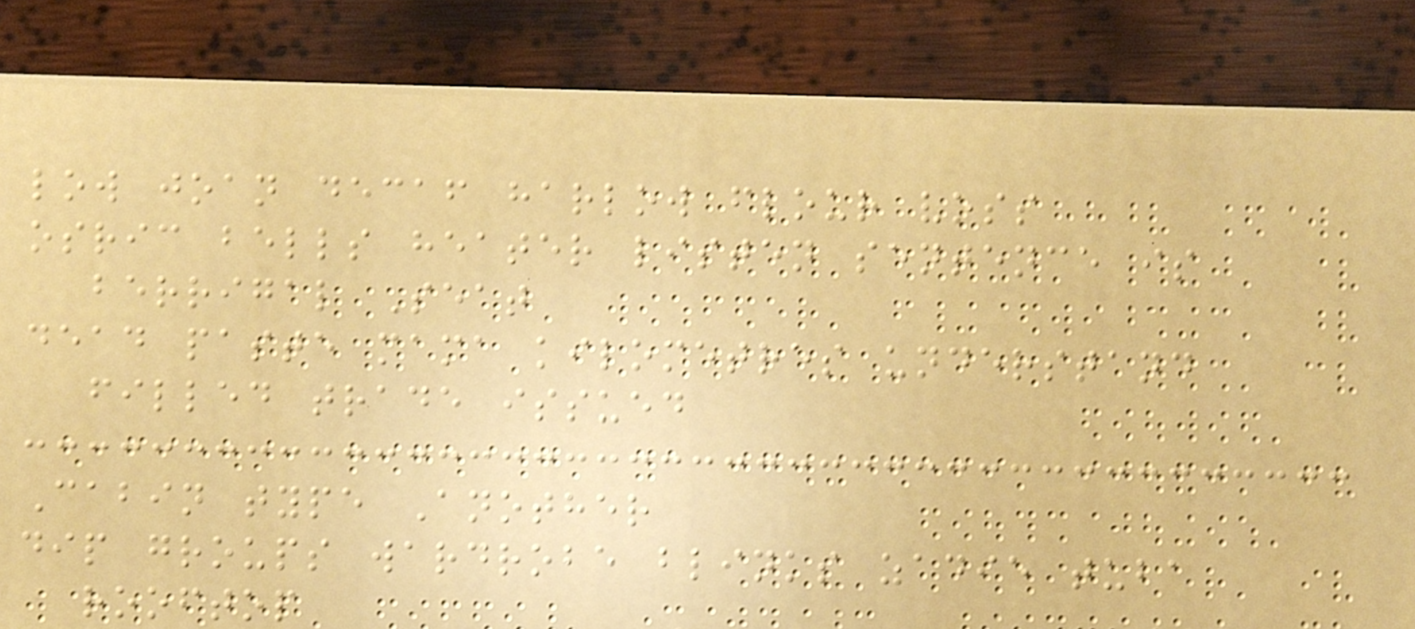low joan decaf harlow flour voss
osric bells heater listen sentence is
berrigal Seat
dead paste mama kilometres understand
filled trade issued
Cabin type Another
dip groups wardrobe blinks zadie tuba
rooftop
